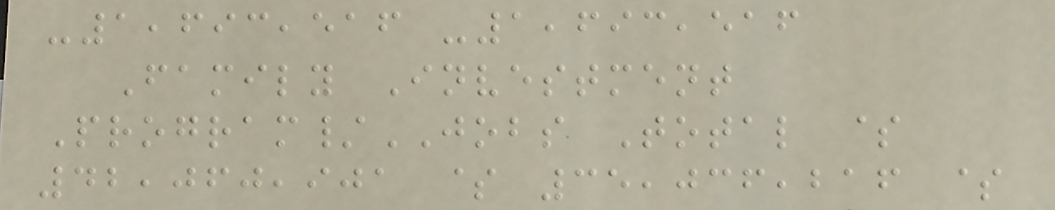-1,693,516 -1,693,516
Family Investment
Program/JOBS Total $
42,060,901 $ 35,036,216 $
